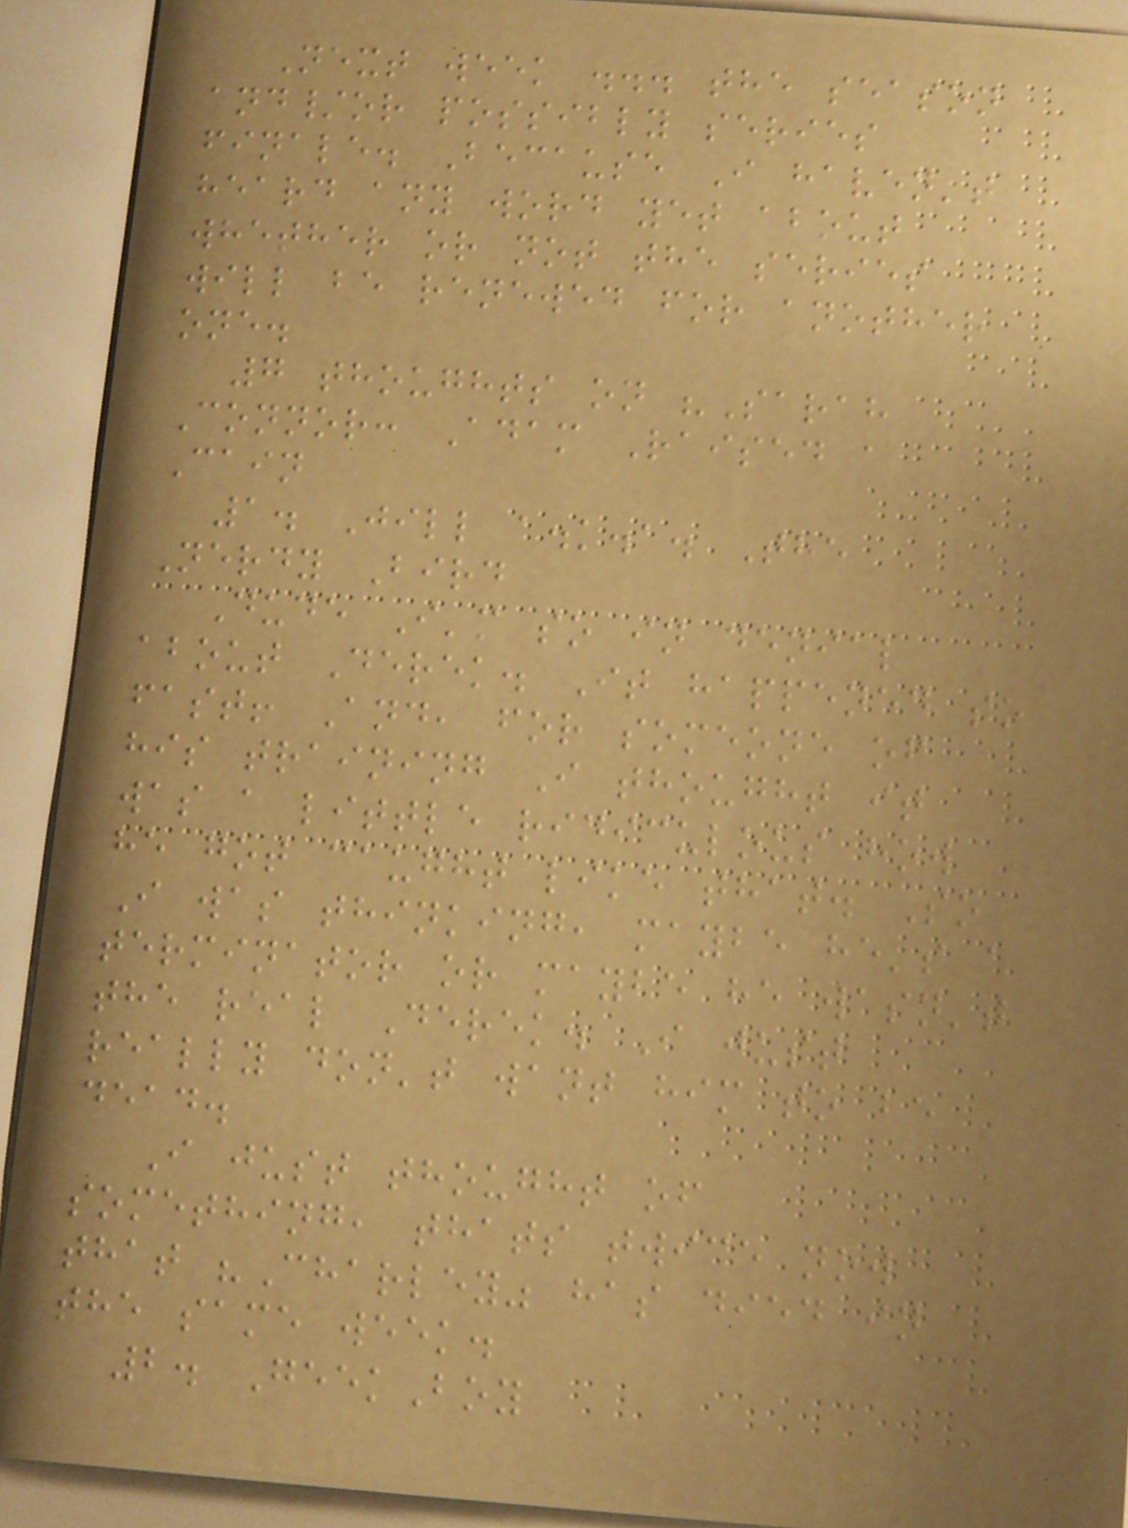Next week ... the season
and/or possibly series
finale. Because I haven't
heard any word yet about
whether or not the series
will be renewed for another
one.
7 thoughts on "Sarah
Connor: Adam Raised a
Cain
1. Jill a.k.a. The
Nerdy Bird
Dude I'm so in denial
about Derek. It happened so
fast! And, for someone of
his training I thought it
was a little ridiculous how
he got caught like that. So
I was thinking, maybe he's a
terminator or maybe he wasn't
the real Derek. I just
really don't want him to be
dead.
I just thought of
something, thats twice now
that "Charley" has died in
the same week.
2. GeekBoy
